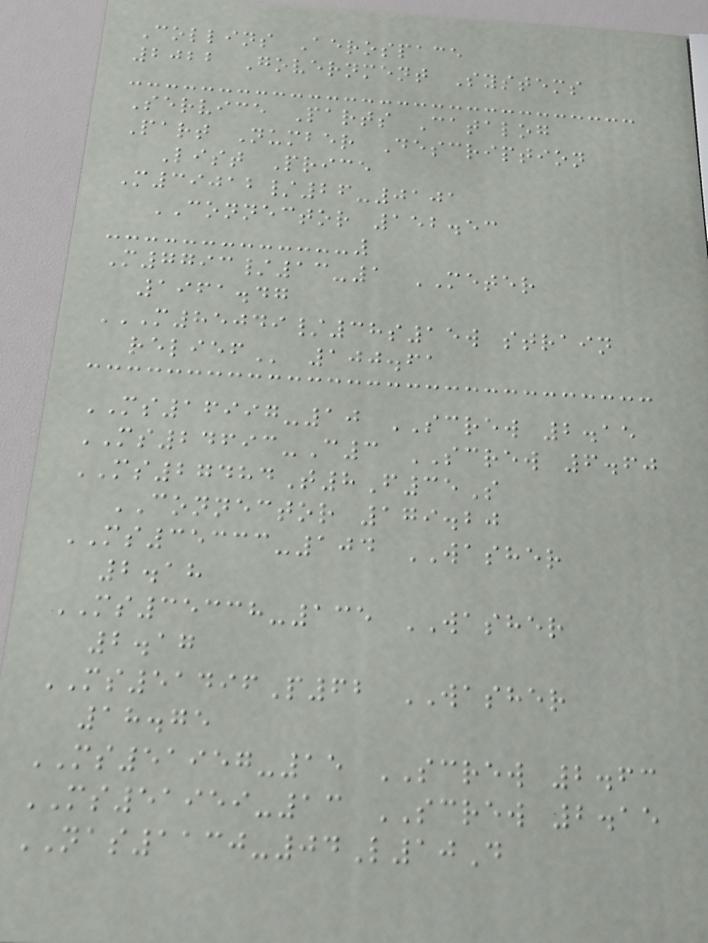Collins Aerospace
2022 Government Systems
Service Parts Catalog
Part Number Description
List Price
M39012/26-0101
CONNECTOR 152.53
M7793/13-1 METER
1961.47
M85049/38S15W STRAIN
RELIEF 100.61
MS16997-10 SCREW 2.15
MS24693-C3 SCREW 6.60
MS27484T8F35S
CONNECTOR 179.20
MS35333-104 WASHER
2.18
MS35338-135 WASHER
2.17
MS51496P62 WASHER
18.75
MS51957-15 SCREW 2.63
MS51959-13 SCREW 2.15
NAS1130-04L10D
